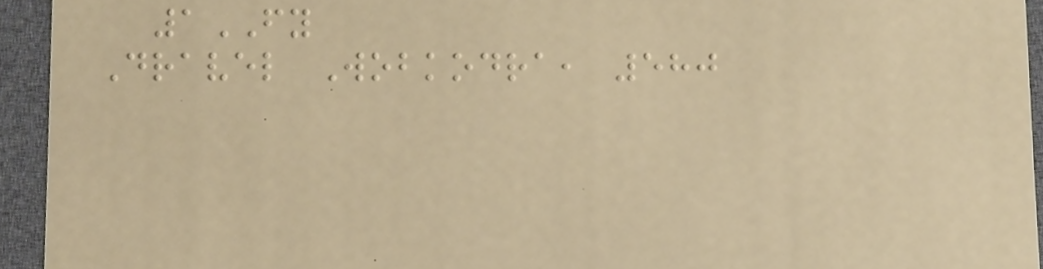1FY
Dravel Wobkodra, 580
